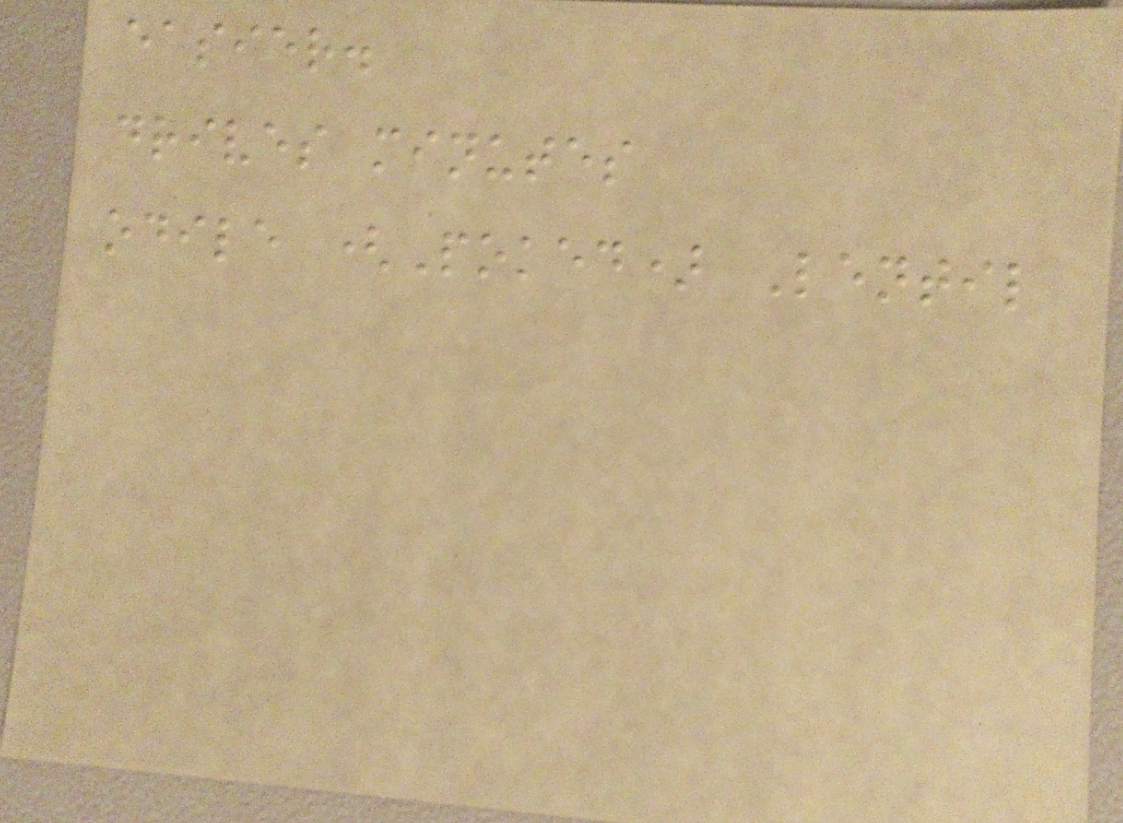easier.
drives minutes
odile (Poked) Lentil
